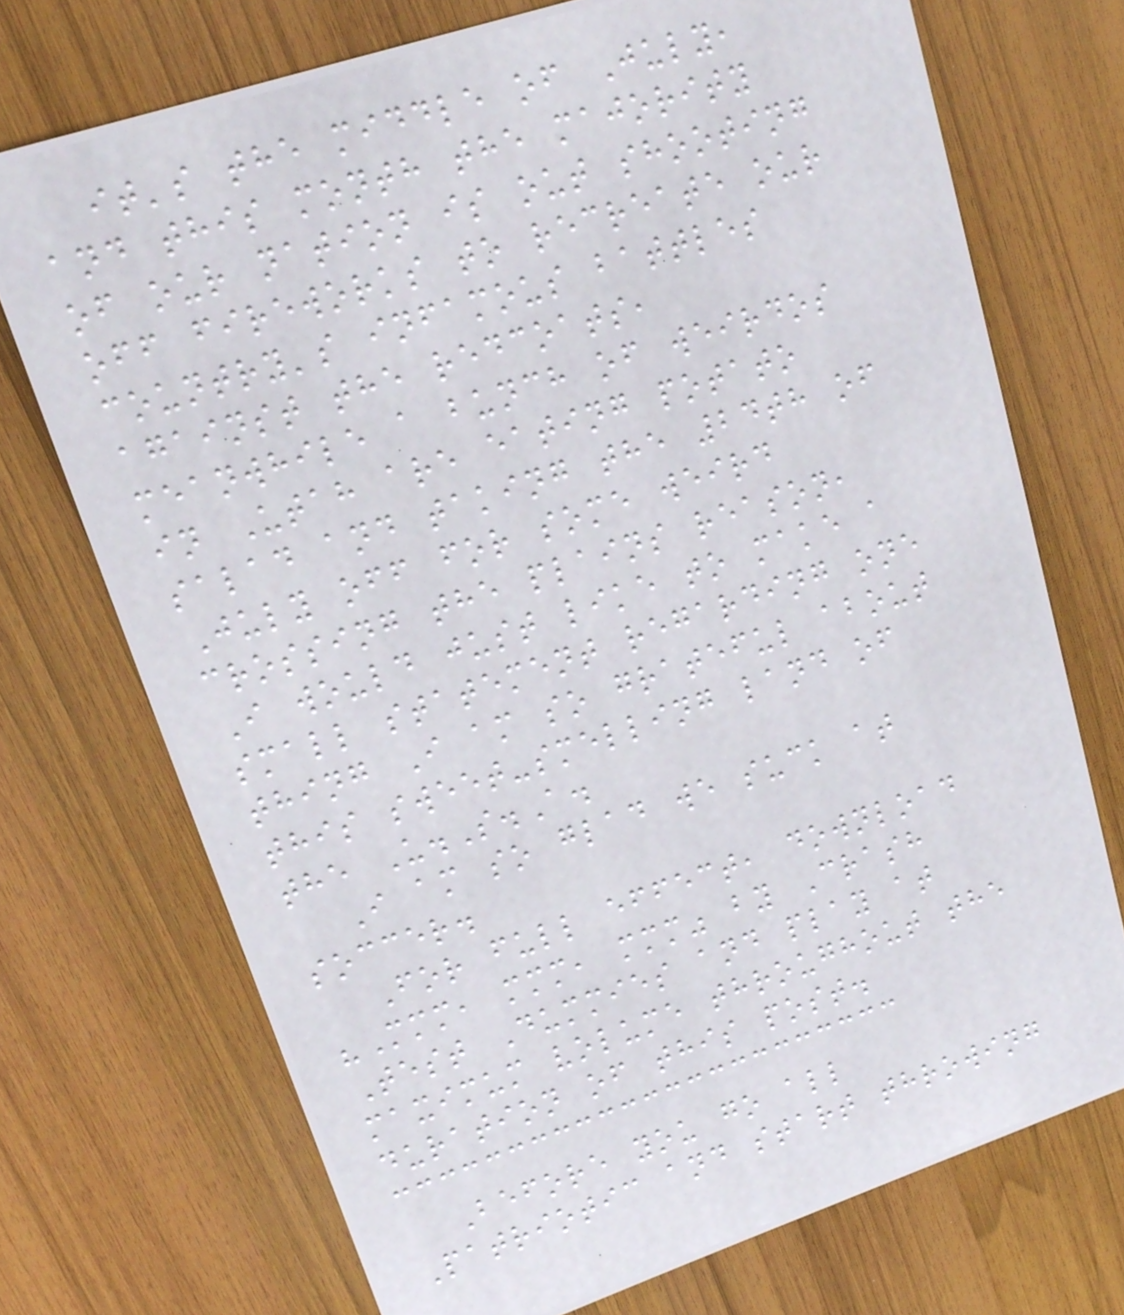it's the middle of July,
and this month the majority
of our nation is out shooting
off fireworks to recreate our
country's infamous battles
against the redcoats,
meanwhile a bunch of weirdos
in Utah are eating potato
salad and taking the 24th of
July off for some weird
crossing the plains reason,
I would just like to make a
small statement regarding one
thing I am so grateful about
this sweet-smelling land of
the U.S.A.
I am so glad we suck at
soccer.
For full effect, download
"Mmm, mmm, mmm" by Crash
Test Dummies and play at
maximum volume throughout the
duration of this post.
Before you go all
Patriotic and start throwing
